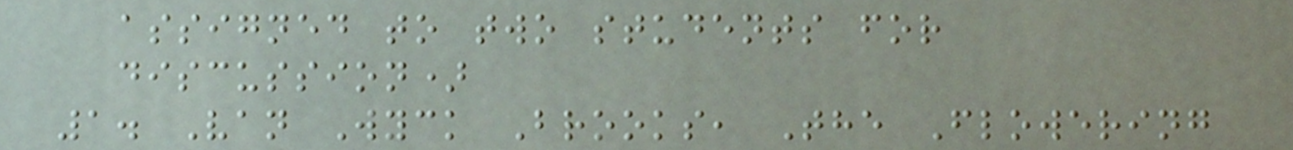assigned to two students for
discussion)
1. Van Wyck Brooks, The Flowering
